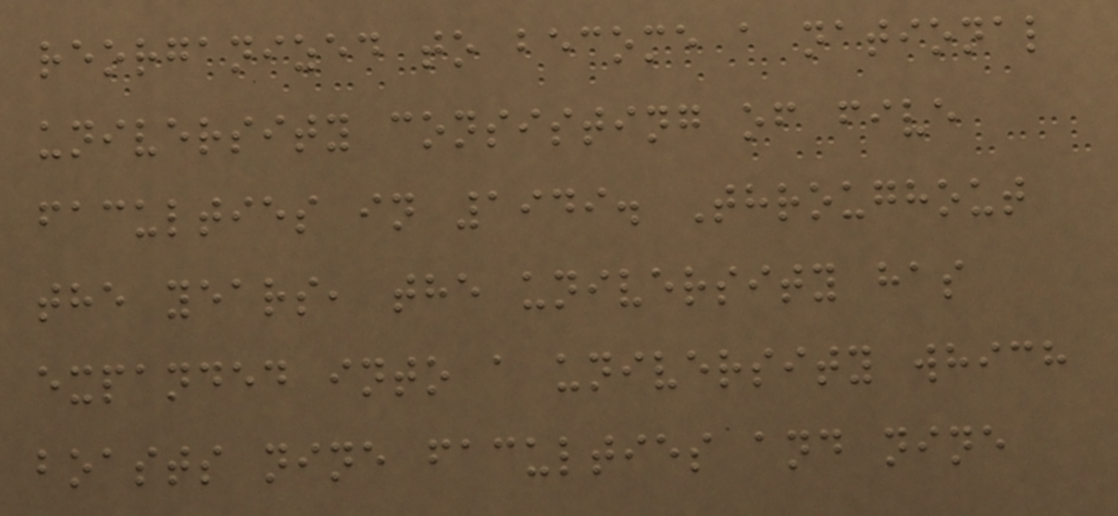reorganized to become a national
university consisting of five
faculties in 1949. Throughout
the years, the university has
expanded into a university which
boasts nine faculties and nine
